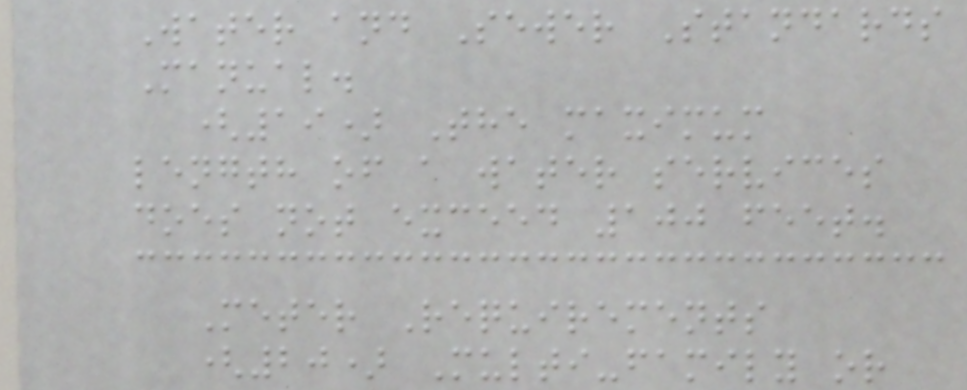Water and Sewer Standards
Manual.
(19) The maximum
length of a water services
does not exceed 100 feet.
Meter Requirements
(20) Multi-family or
